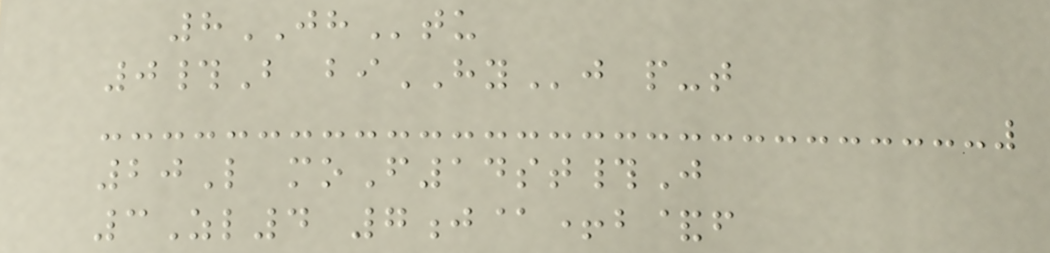8JHtu
0#B biHYj p-t
20L moF14st#J
3Zl4 7j@+b&f
